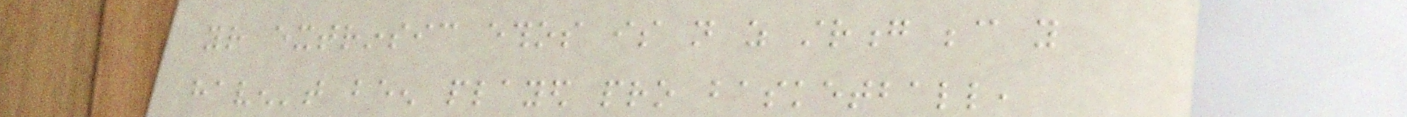your extrinsic ethos is not as strong because you
haven't been played pro basketball,
